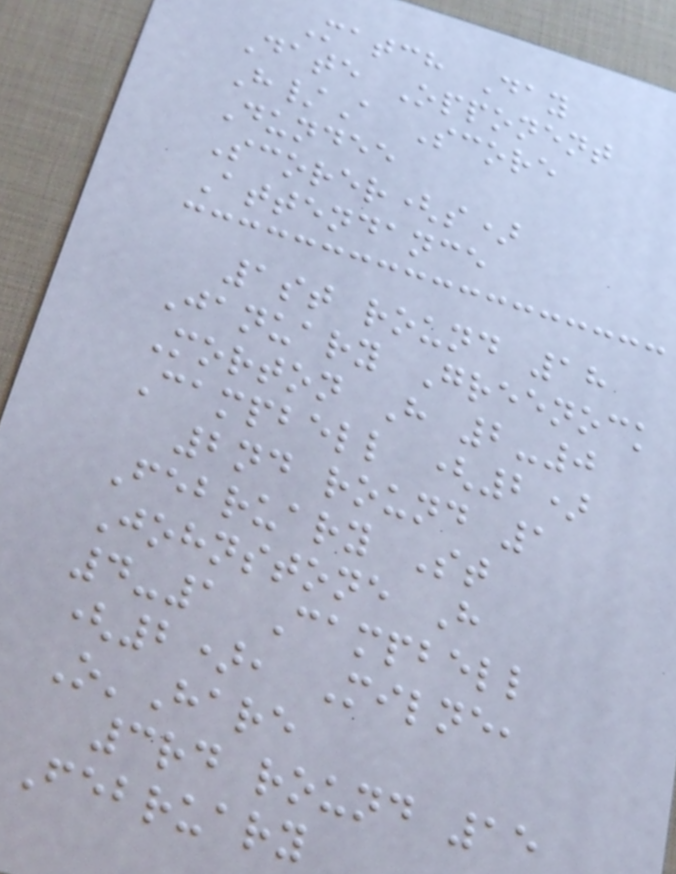Match Day
Date Opponent
H/A Score
Dundee
Scorer(s)
Attendance
1st round 18
January Greenock
Morton H 2-0
Campbell (2)
2nd round 1
February St
Johnstone H
4-1 Campbell
(2), Milne,
O'Hare
3rd round 15
February
